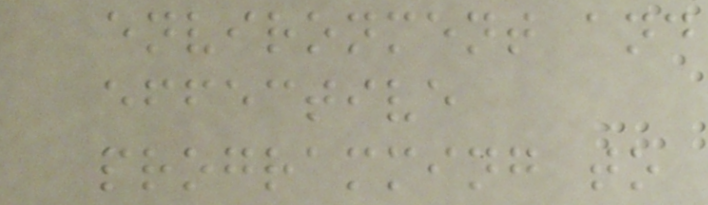environment and
effective
programming to
